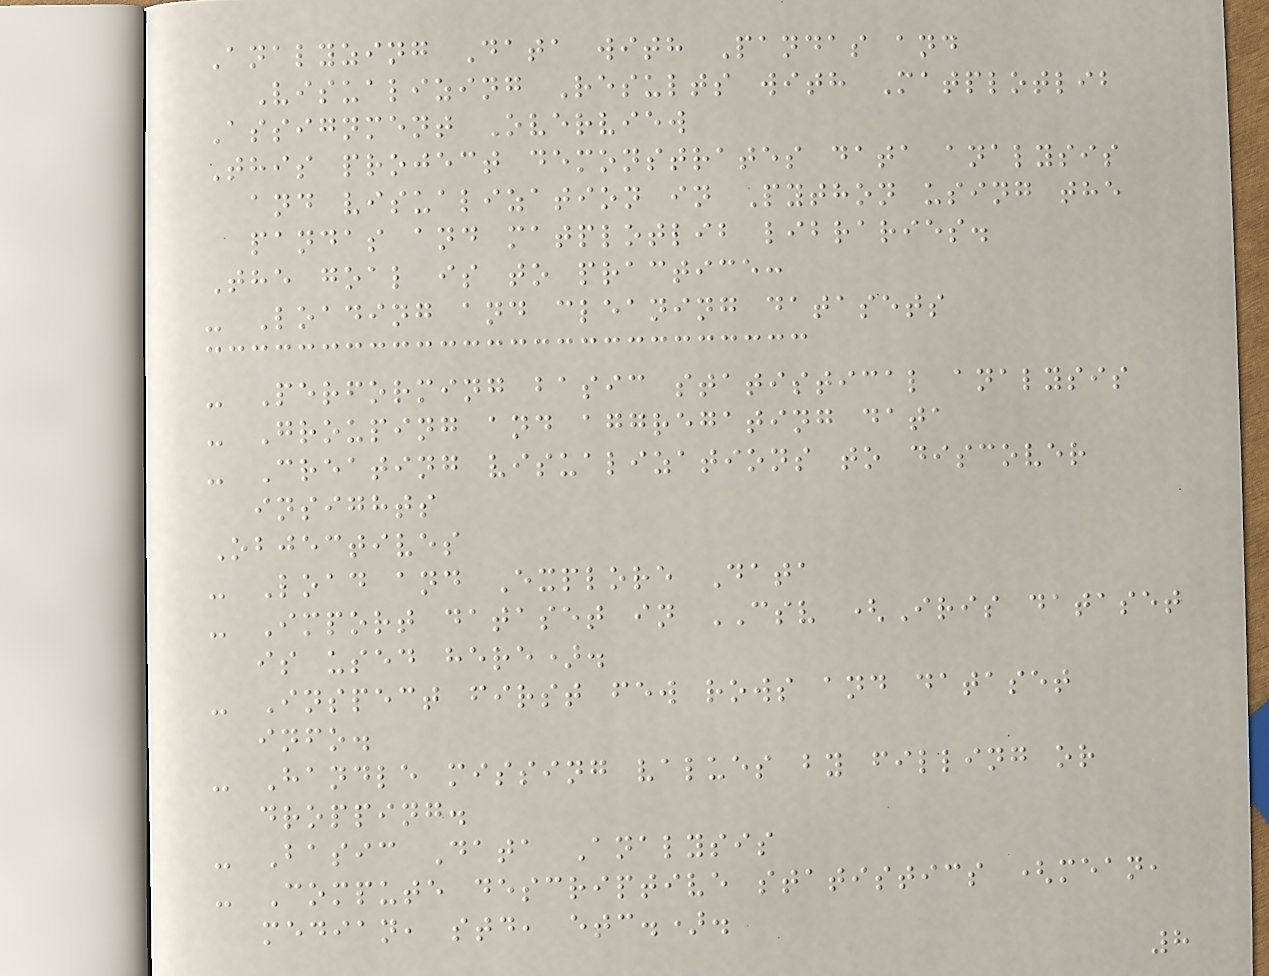Analyzing Data with Pandas and
Visualizing Results with Matplotlib
Assignment Overview
This project demonstrates data analysis
and visualization in Python using the
pandas and matplotlib libraries.
The goal is to practice:
- Loading and cleaning datasets
- Performing basic statistical analysis
- Grouping and aggregating data
- Creating visualizations to discover
insights
Objectives
- Load and Explore Data
- Import dataset in CSV (Iris dataset
is used here).
- Inspect first few rows and dataset
info.
- Handle missing values by filling or
dropping.
- Basic Data Analysis
- Compute descriptive statistics (mean,
median, std, etc.).
8
